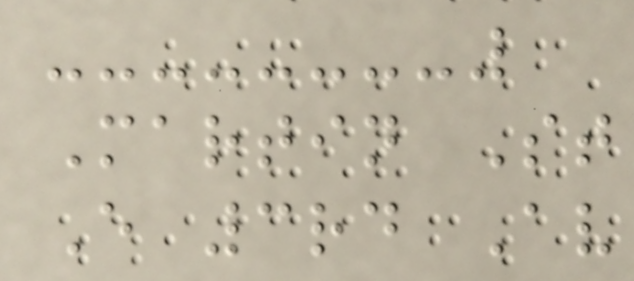Martin St
E 3rd Av
